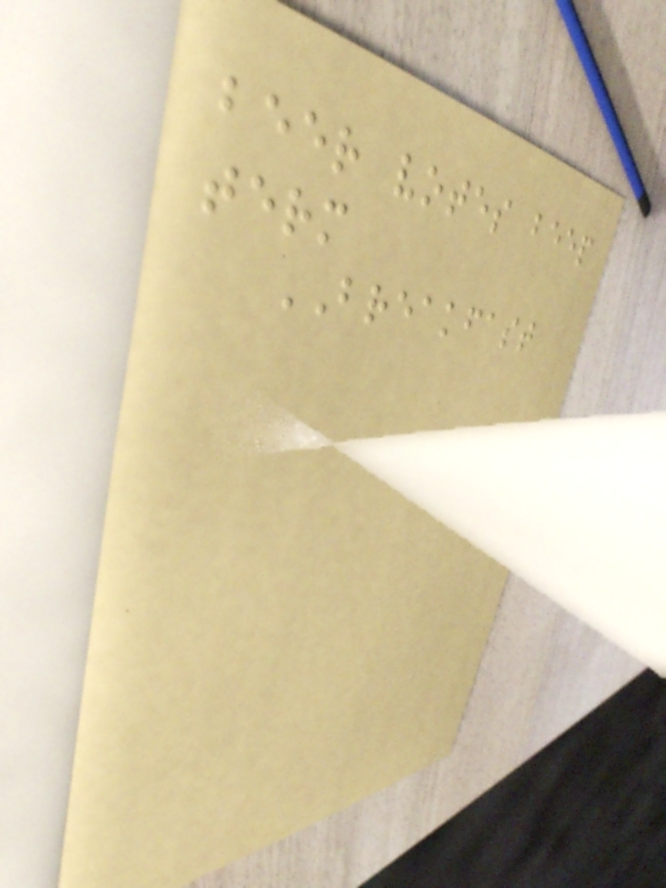beer votes beep
term
BREAKFAST
